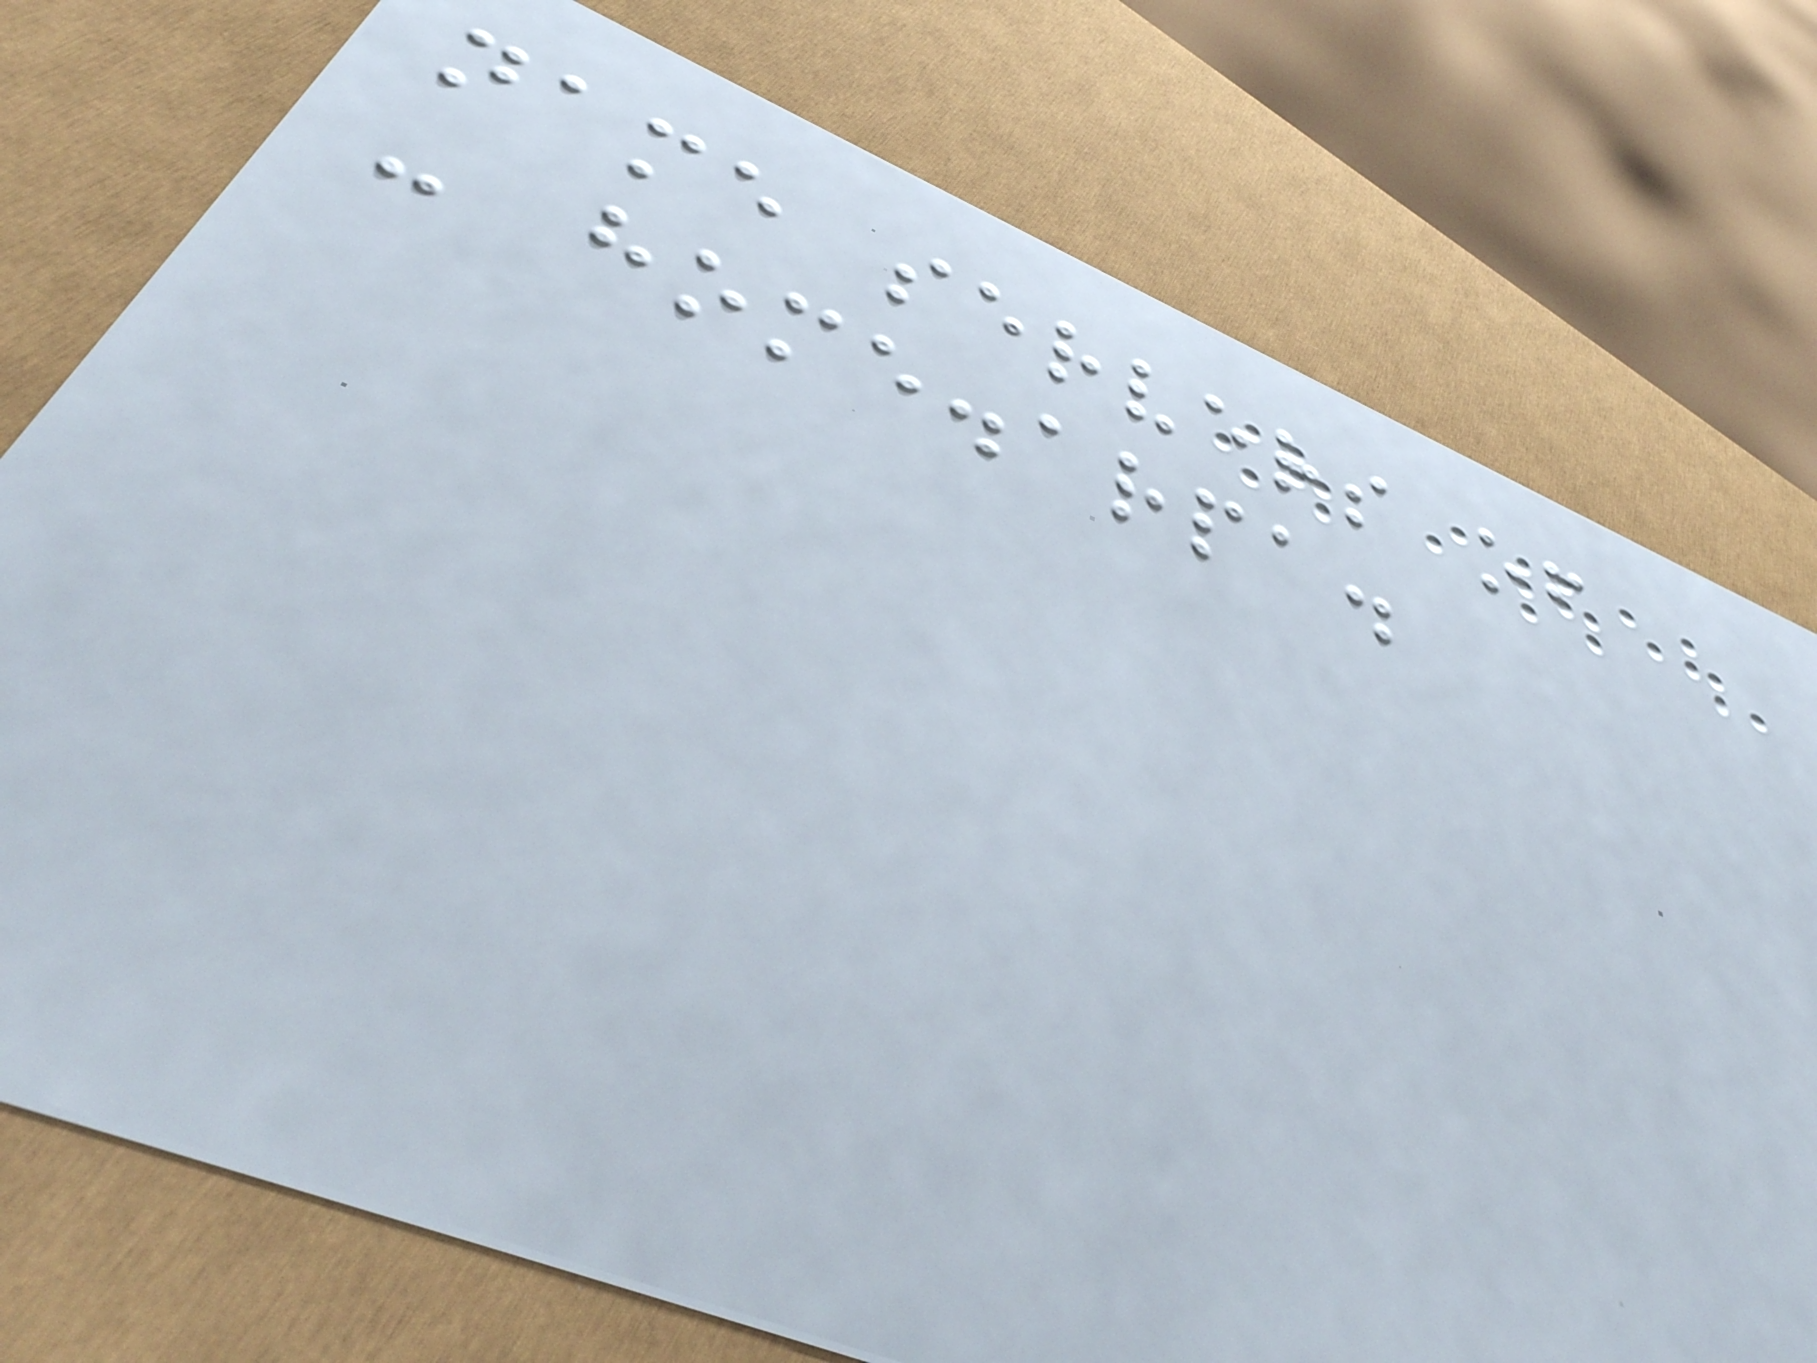name servers of
- home.arpa.
